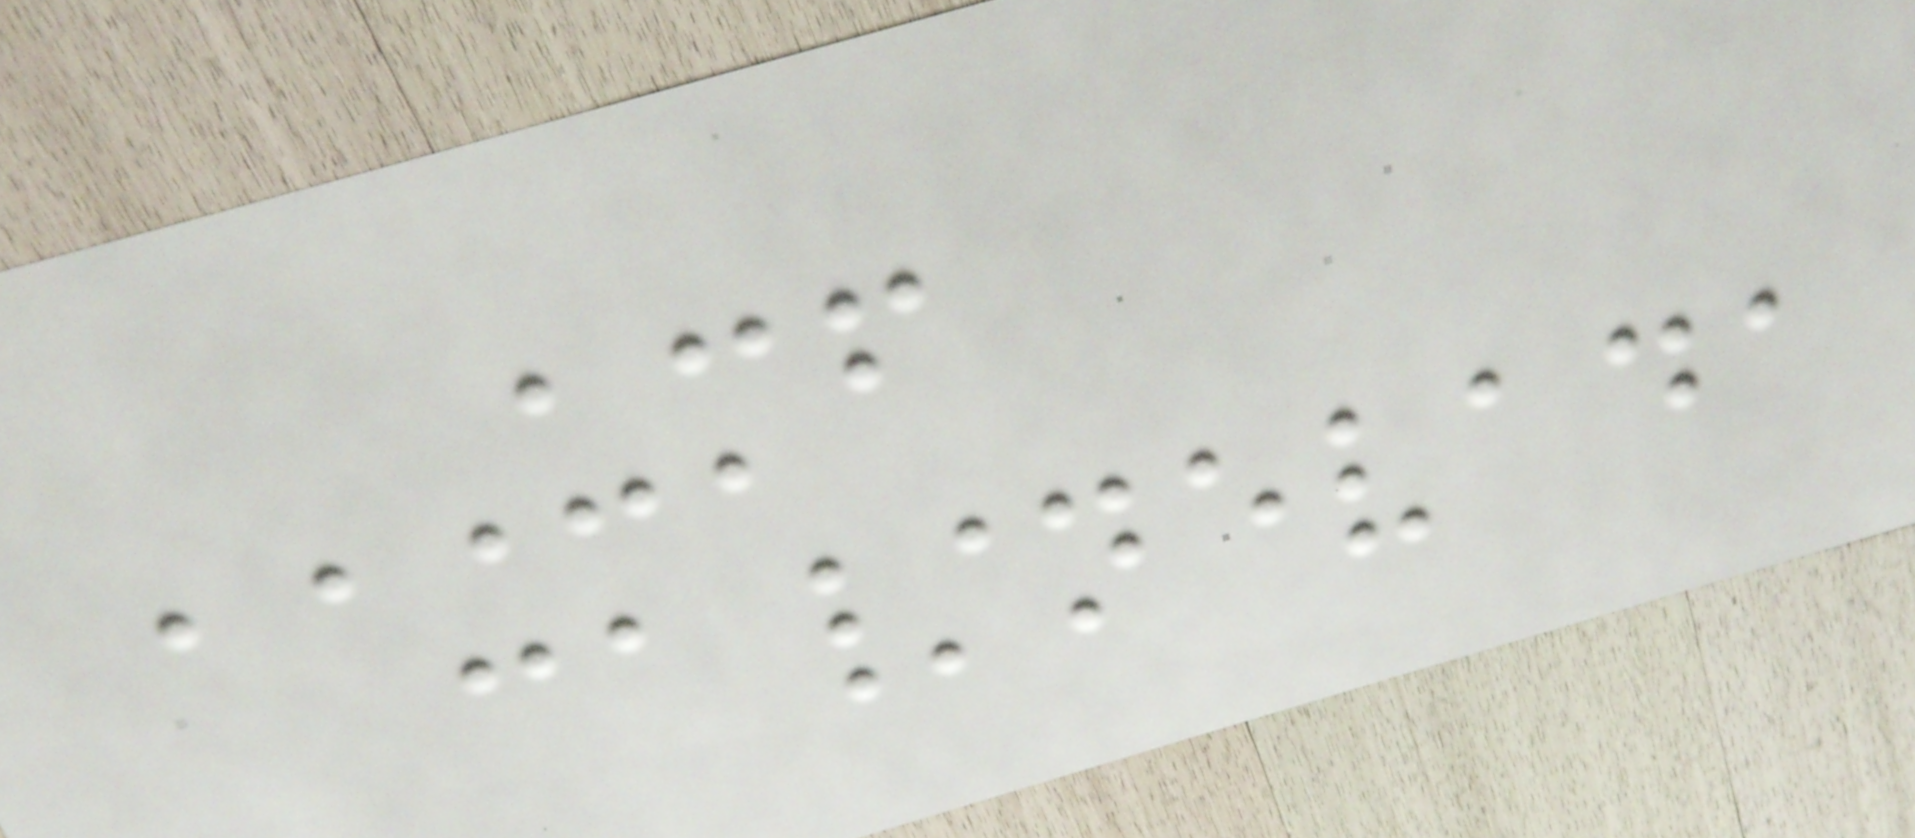UMF
CA/NEVADA
